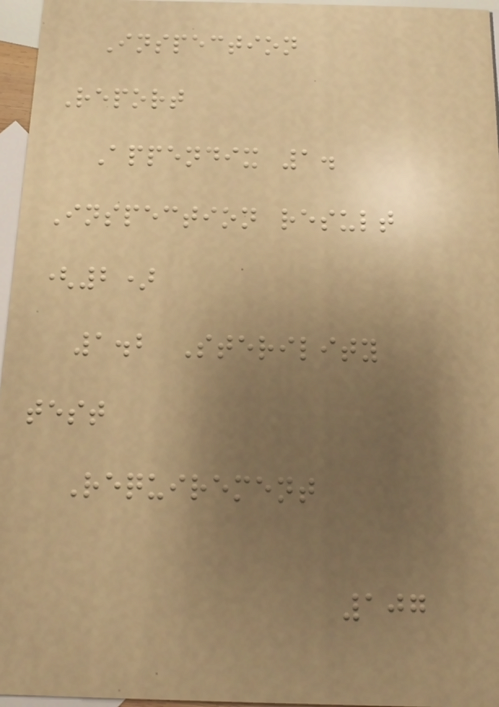Inspection
Report
Appendix 1.
Inspection result
(2)
1.2 Sterility
test
Requirement
107
